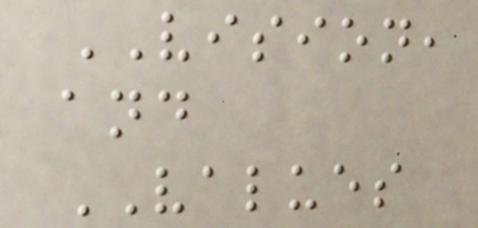VISION,
and
VALUES
